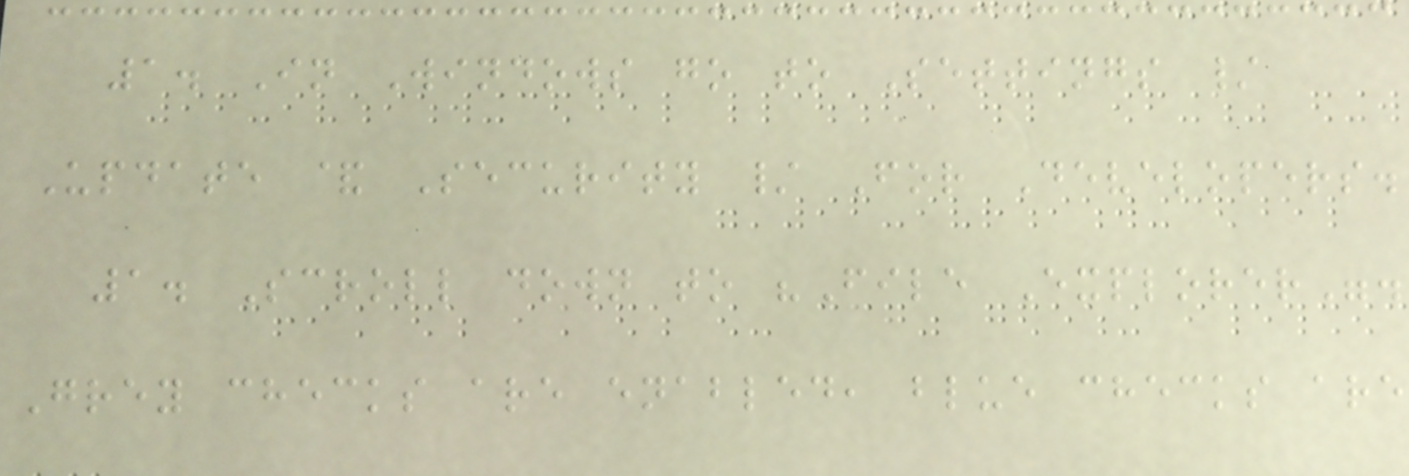1. In Windows go to Settings /
Update & Security / For Developers.
1. Scroll down to "File Explorer".
Grey checks are enabled, blue checks are
